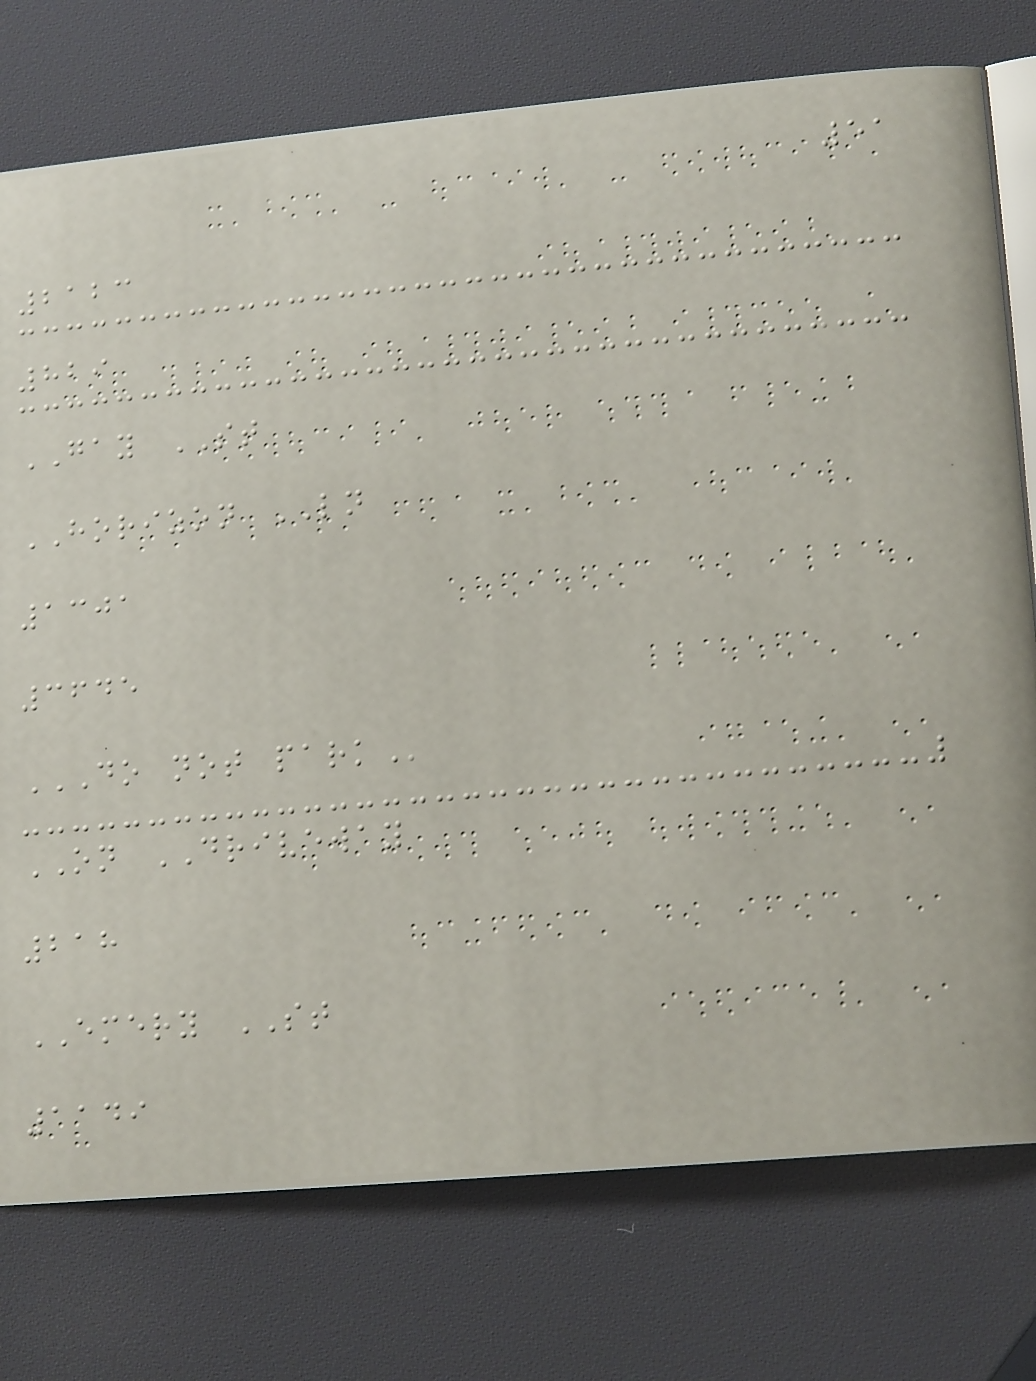51
2123
829
GAY ST
HORIZON LN
1301
3645
DO NOT PARK
ON DRIVEWAY
218
EMERY ST
1149
